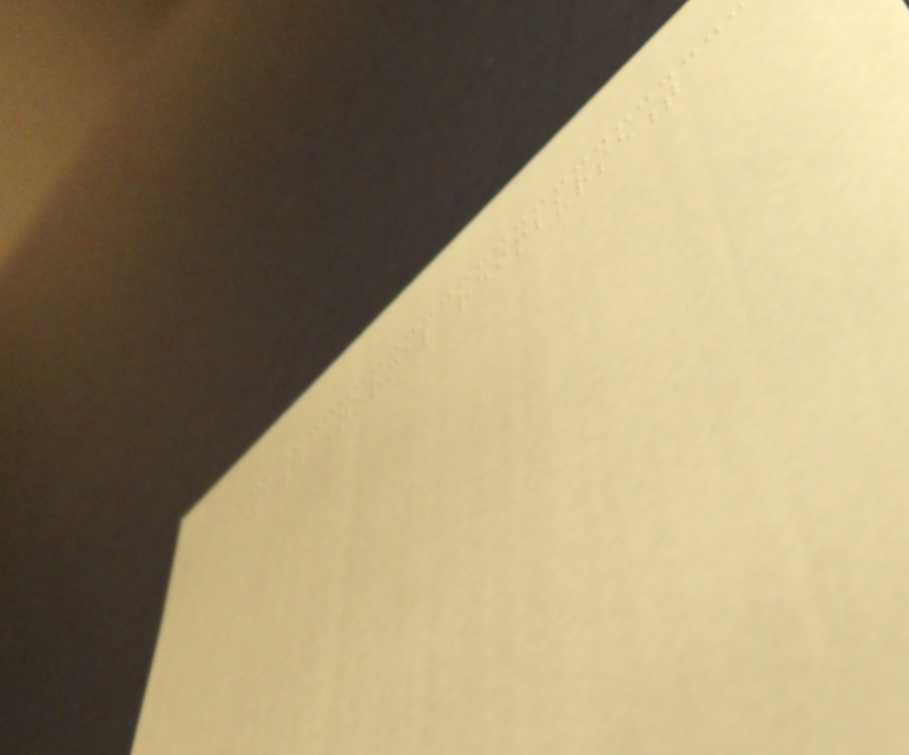3.7 Normal reimbursement
